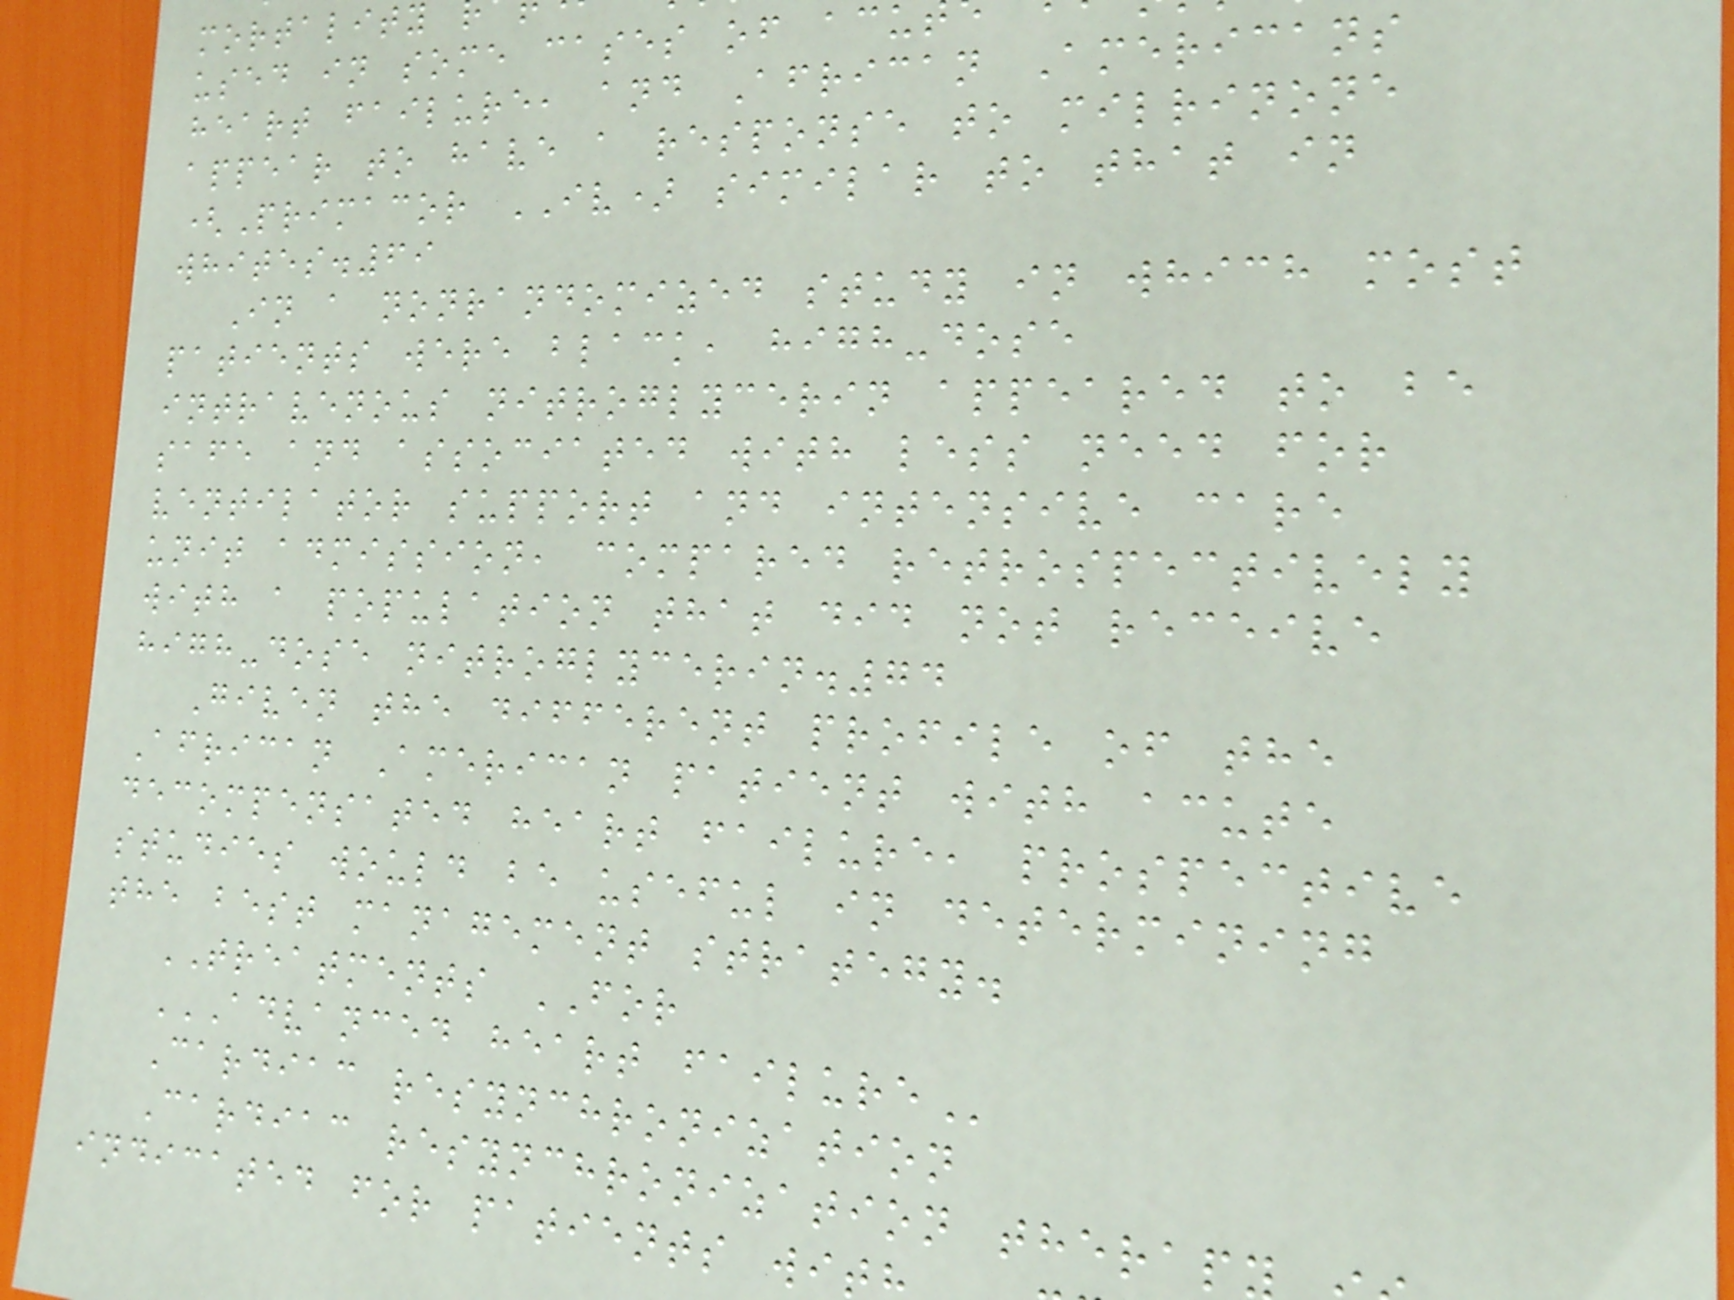used in some cases of acu
heart failure, and African Americans
appear to have a response to milrinone
(Primacor IV) similar to that in
whites.69
In a nonrandomized study in which most
patients were black, high-dose
intravenous nitroglycerin appeared to be
safe and associated with less need for
ventilator support and intensive care
unit admission, compared retrospectively
with a population that did not receive
high-dose nitroglycerin.74
Given the different profile of the
African American patient with acute
decompensated heart failure, prospective
studies would be useful in determining
the best management strategy.
TREATMENTS FOR
ADVANCED HEART FAILURE
Cardiac resynchronization
Cardiac resynchronization therap
indicated for patients wi
